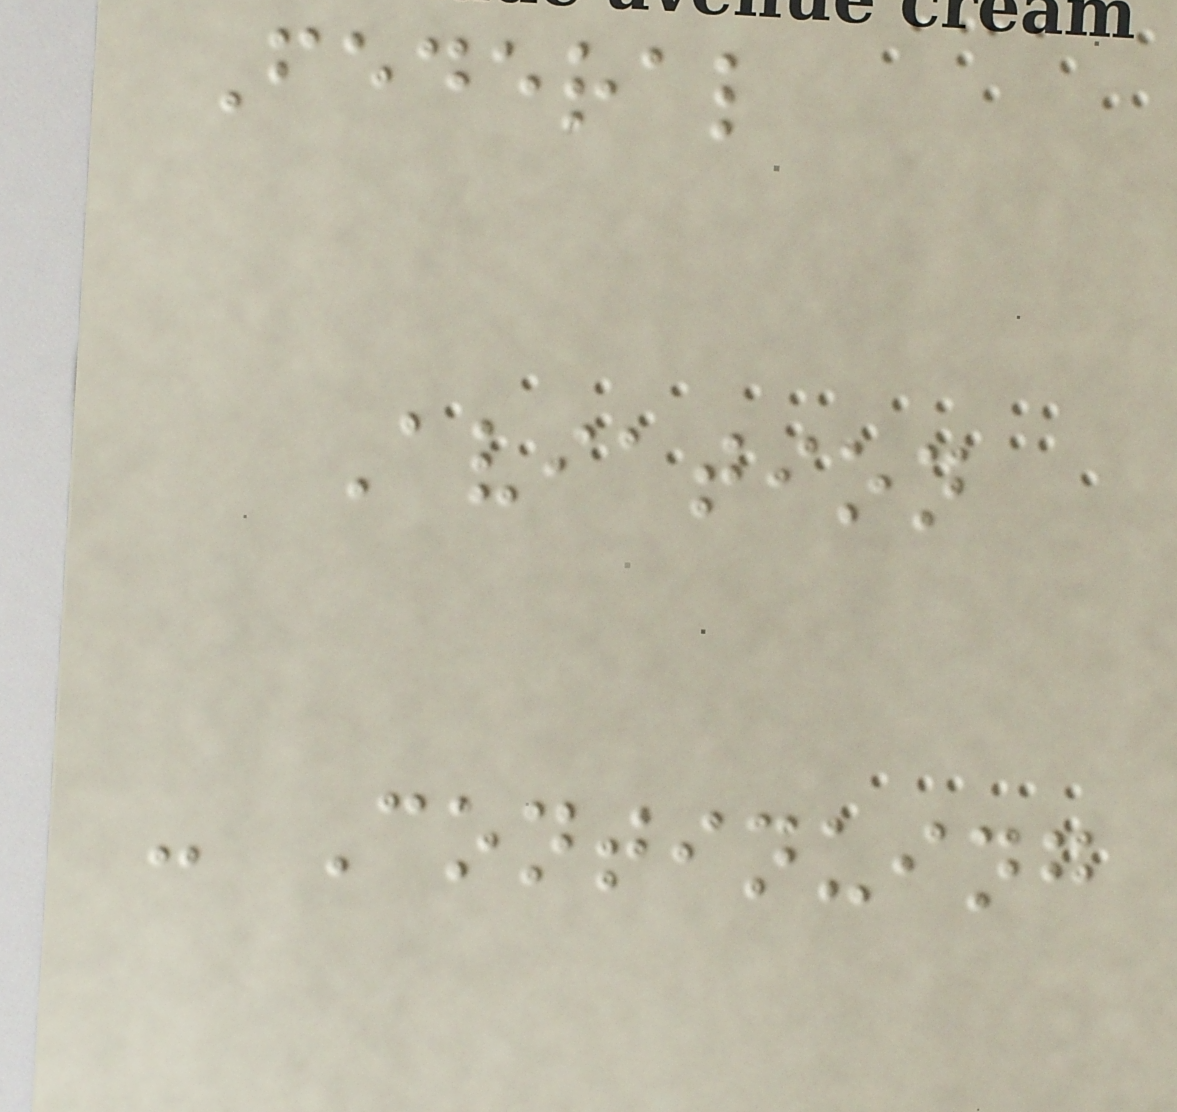Federal
Aviation
- Continuing
